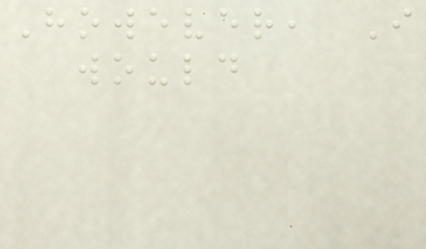However, I
would
